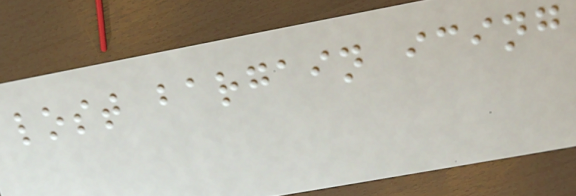lost bargain icing
